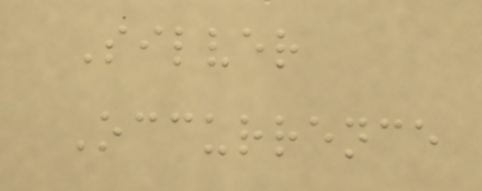Silver
Occurrence
